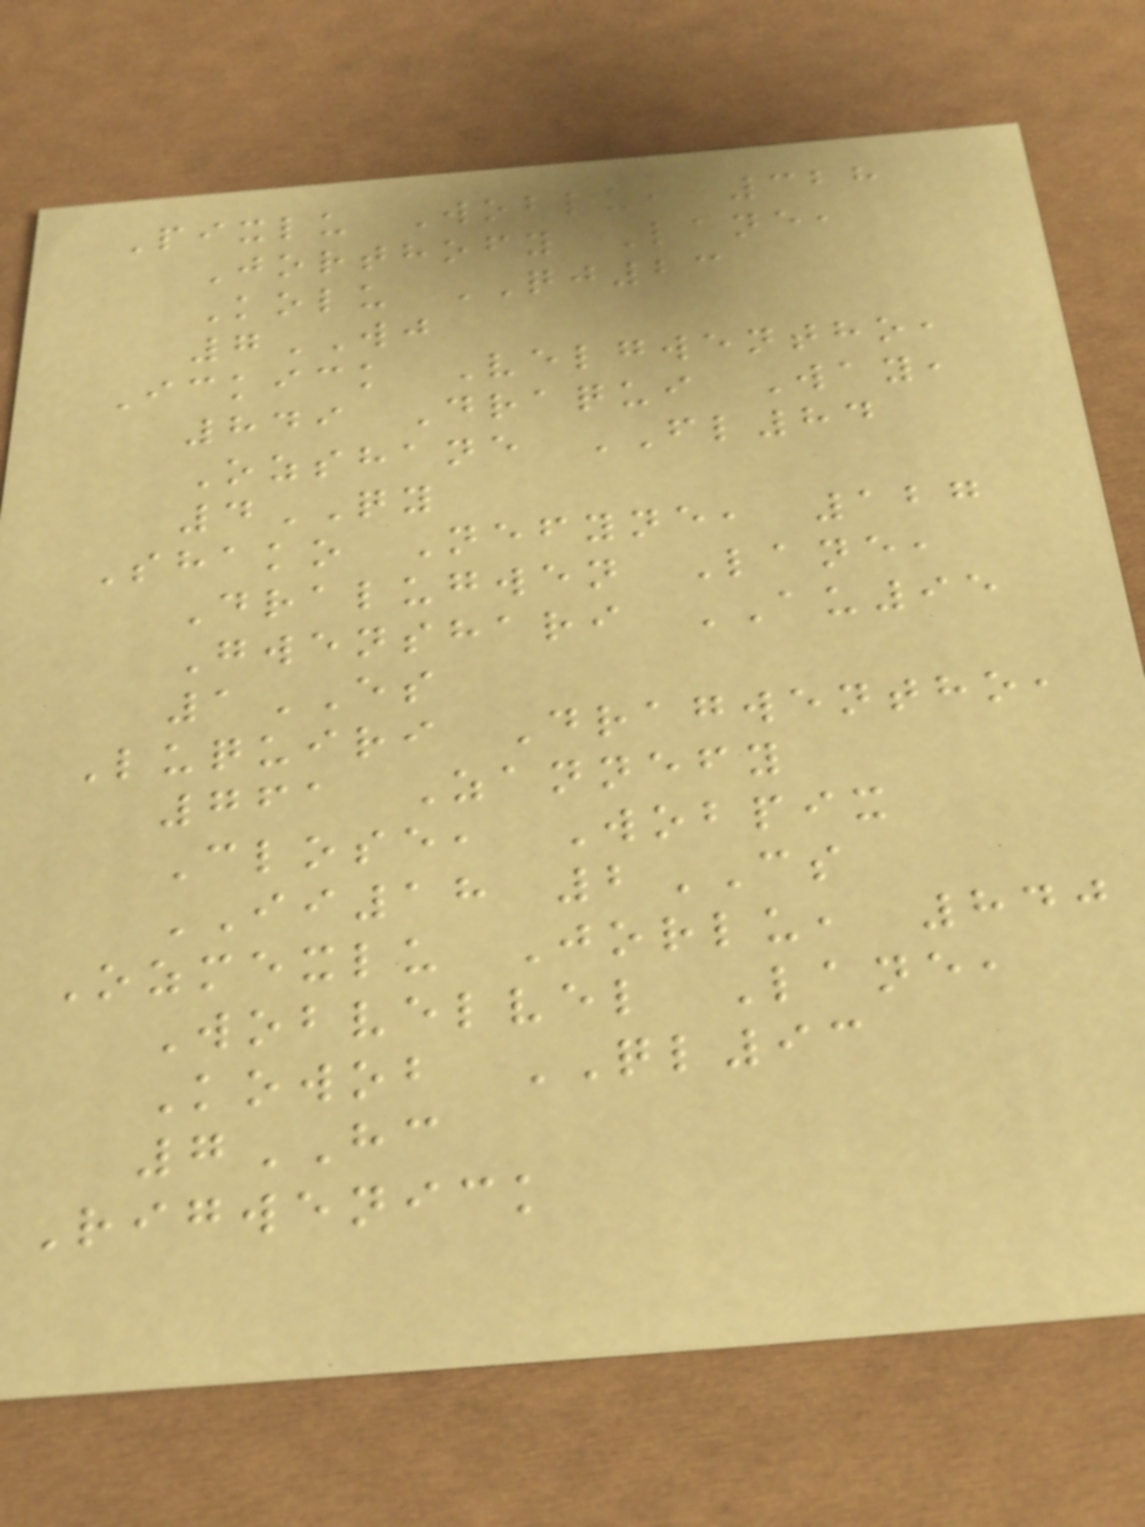Pixlu Woblu, 328
Jorthofy Lane,
Kolu QJ23
7WJ
Ickick Velgwentho,
849 Draqui Way,
Ozshane FL84
4QY
Shako Nefyne, 127
Dralugwen Lane,
Gwenshari AU95
1ES
Luquiri Dragwentho,
761 Zannefy
Close, Wobpix
II18 2CS
Ozmexlu Jorlu, 840
Wobvelvel Lane,
Kowob QL93
7HC
Rigwenick
